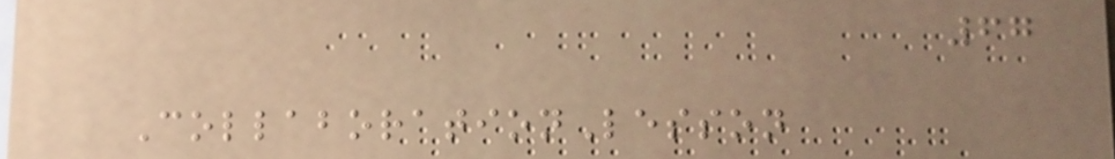67
CollaborationLesson
